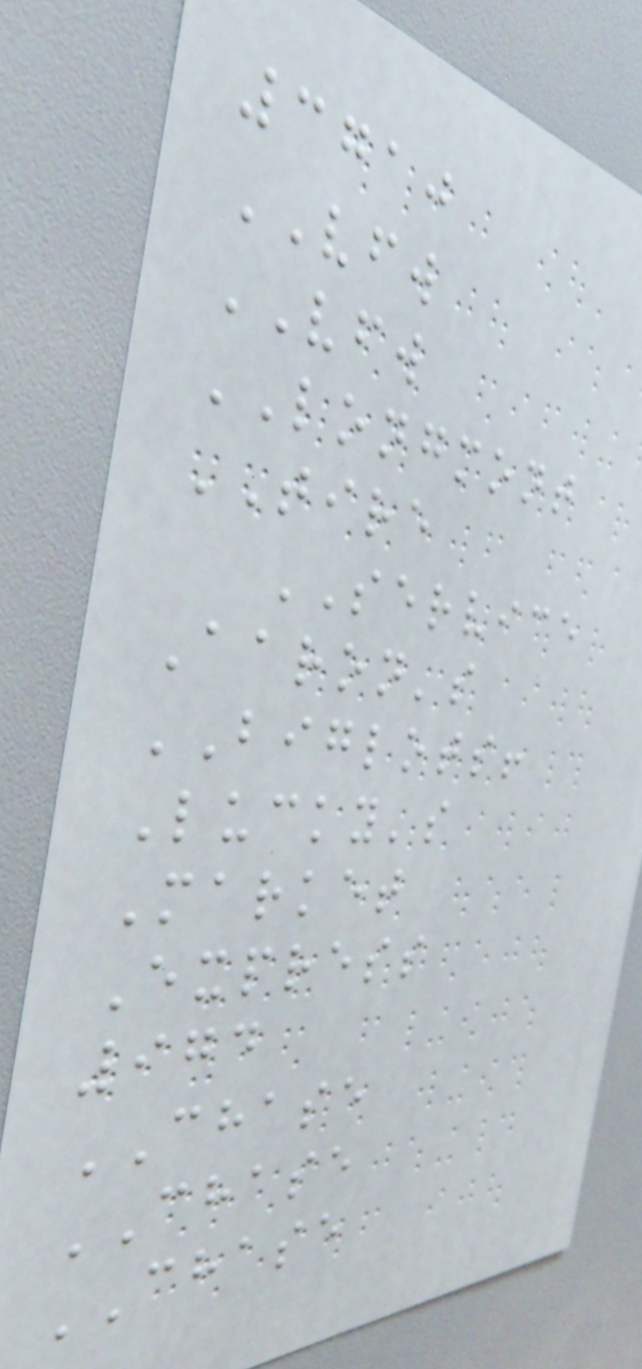3710
VFW
VFW
LONGMONT
TIRE
SERVICE
Aaron's
BIGLOTS!
Lucky's
Market
Express
974
CHASE
CHASE
CHASE
